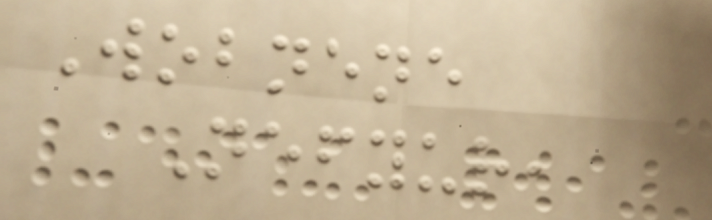Wobnene
Nefyur,
